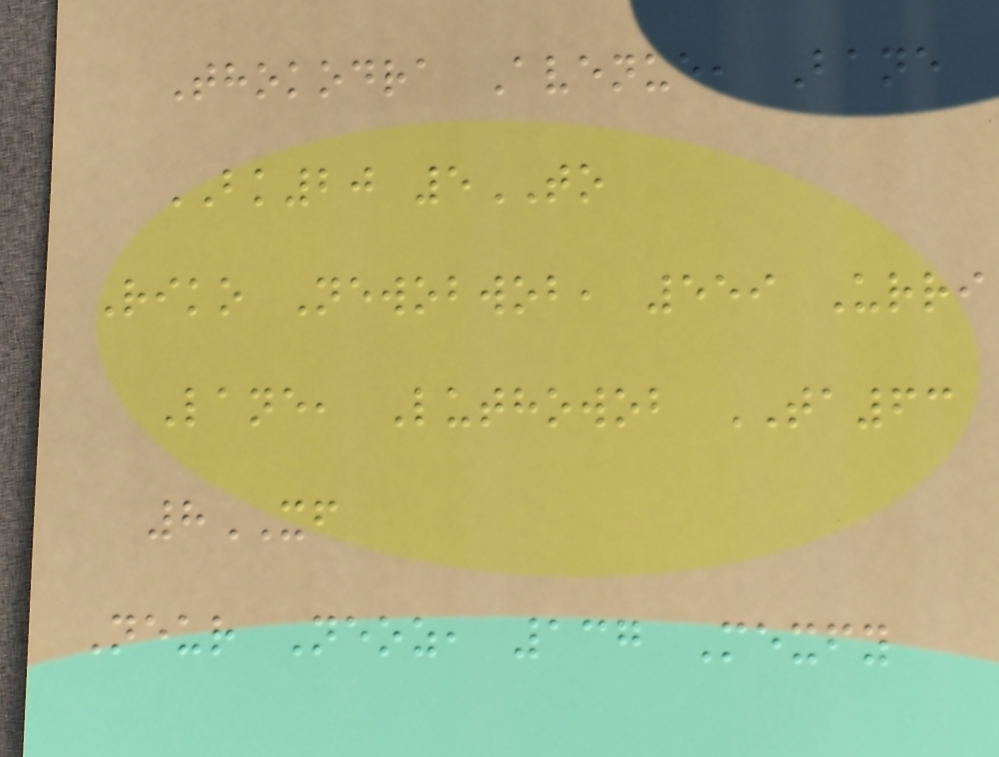Thokodra Avenue, Bane
BK20 5TO
Riko Newobwob, 559 Urri
Lane, Luthowob TA63
8XF
Neur Neoz, 137 Mexfy
